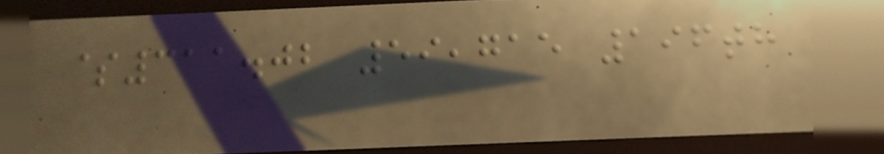$311.02 59,715 196th
